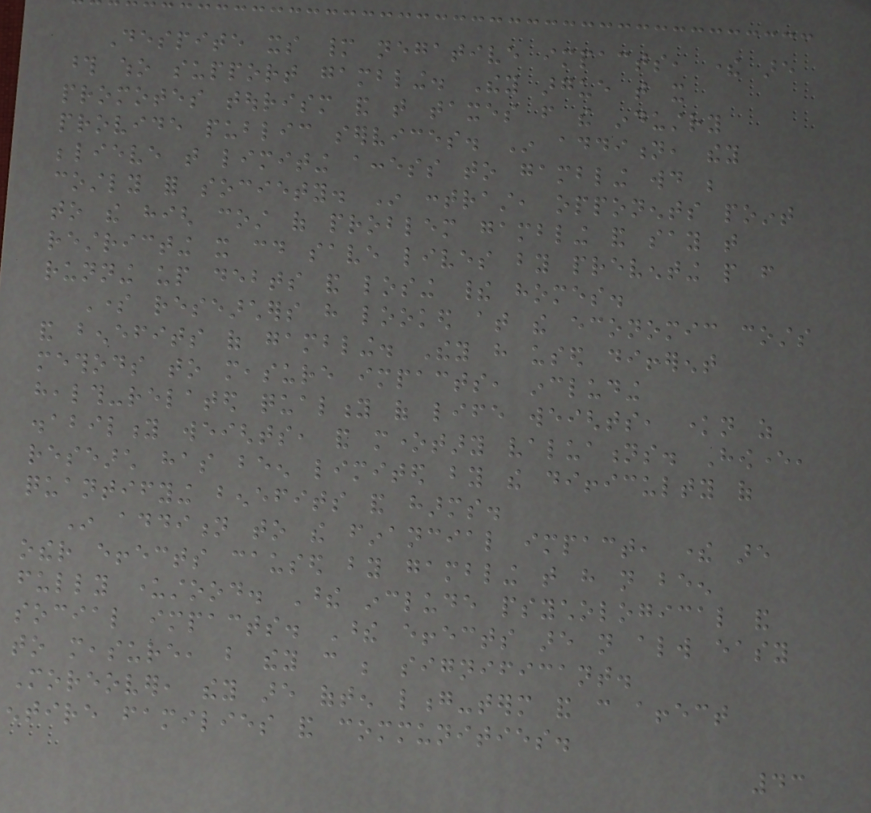Despite its many negative impacts, there are
those who support gambling. They argue that it
promotes tourism and that taxes from the industry
provide public services. In addition, they
believe that limiting access to gambling would be
costly for society. In contrast, opponents point
to the high cost of problem gambling and say that
restricting it could save lives by preventing people from
running up debts and losing their homes.
Some researchers have looked at the economic costs
and benefits of gambling. They have used different
methods to measure impacts, including
health-related quality of life weights, known as
disability weights, and monetary valuations. However,
research has been limited by the difficulty of
quantifying benefits and harms.
In addition to the financial impact, there are
other effects caused by gambling that have not been
fully understood. These include psychological and
social impacts. These effects are not always easy
to measure, but they can be significant.
Moreover, they are often long-term and can affect
entire families and communities.
43
